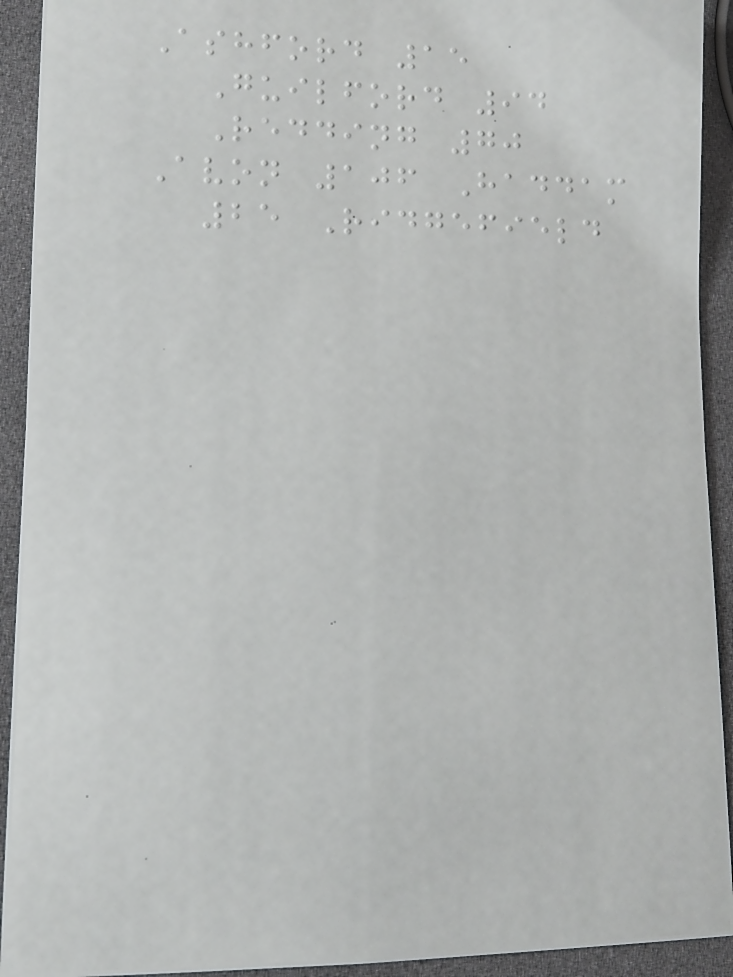Ashford 15
Guilford 94
Redding 70
Avon 106 Haddam
25 Ridgefield
